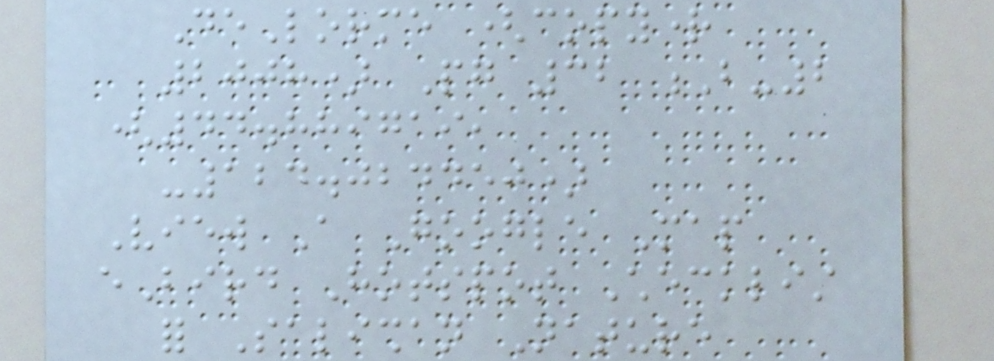DeLorme (copyright
2008) Pg 32 B-2
(44.889719,
-124.024450)
View A Google Map
eBird Hotspot Checklist
for Salishan Nature
